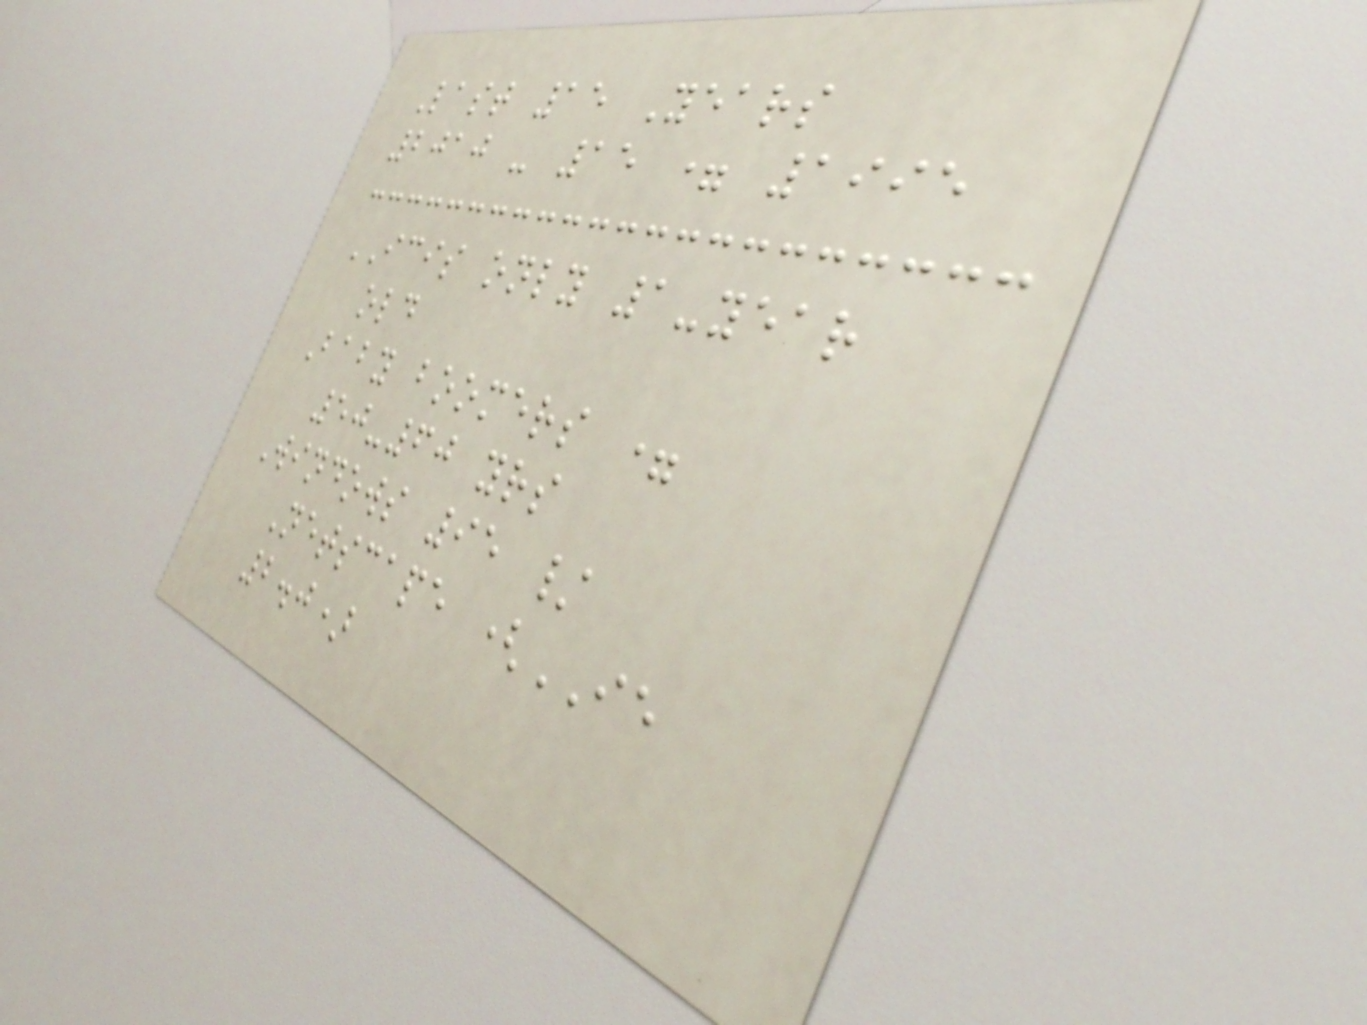Last 15 Years
2010 - 15 = 1995
ICIS only 1-year
old
Baby boomers =
50-60 yrs
Windows 95 /
Netscape (IE
2.0)
